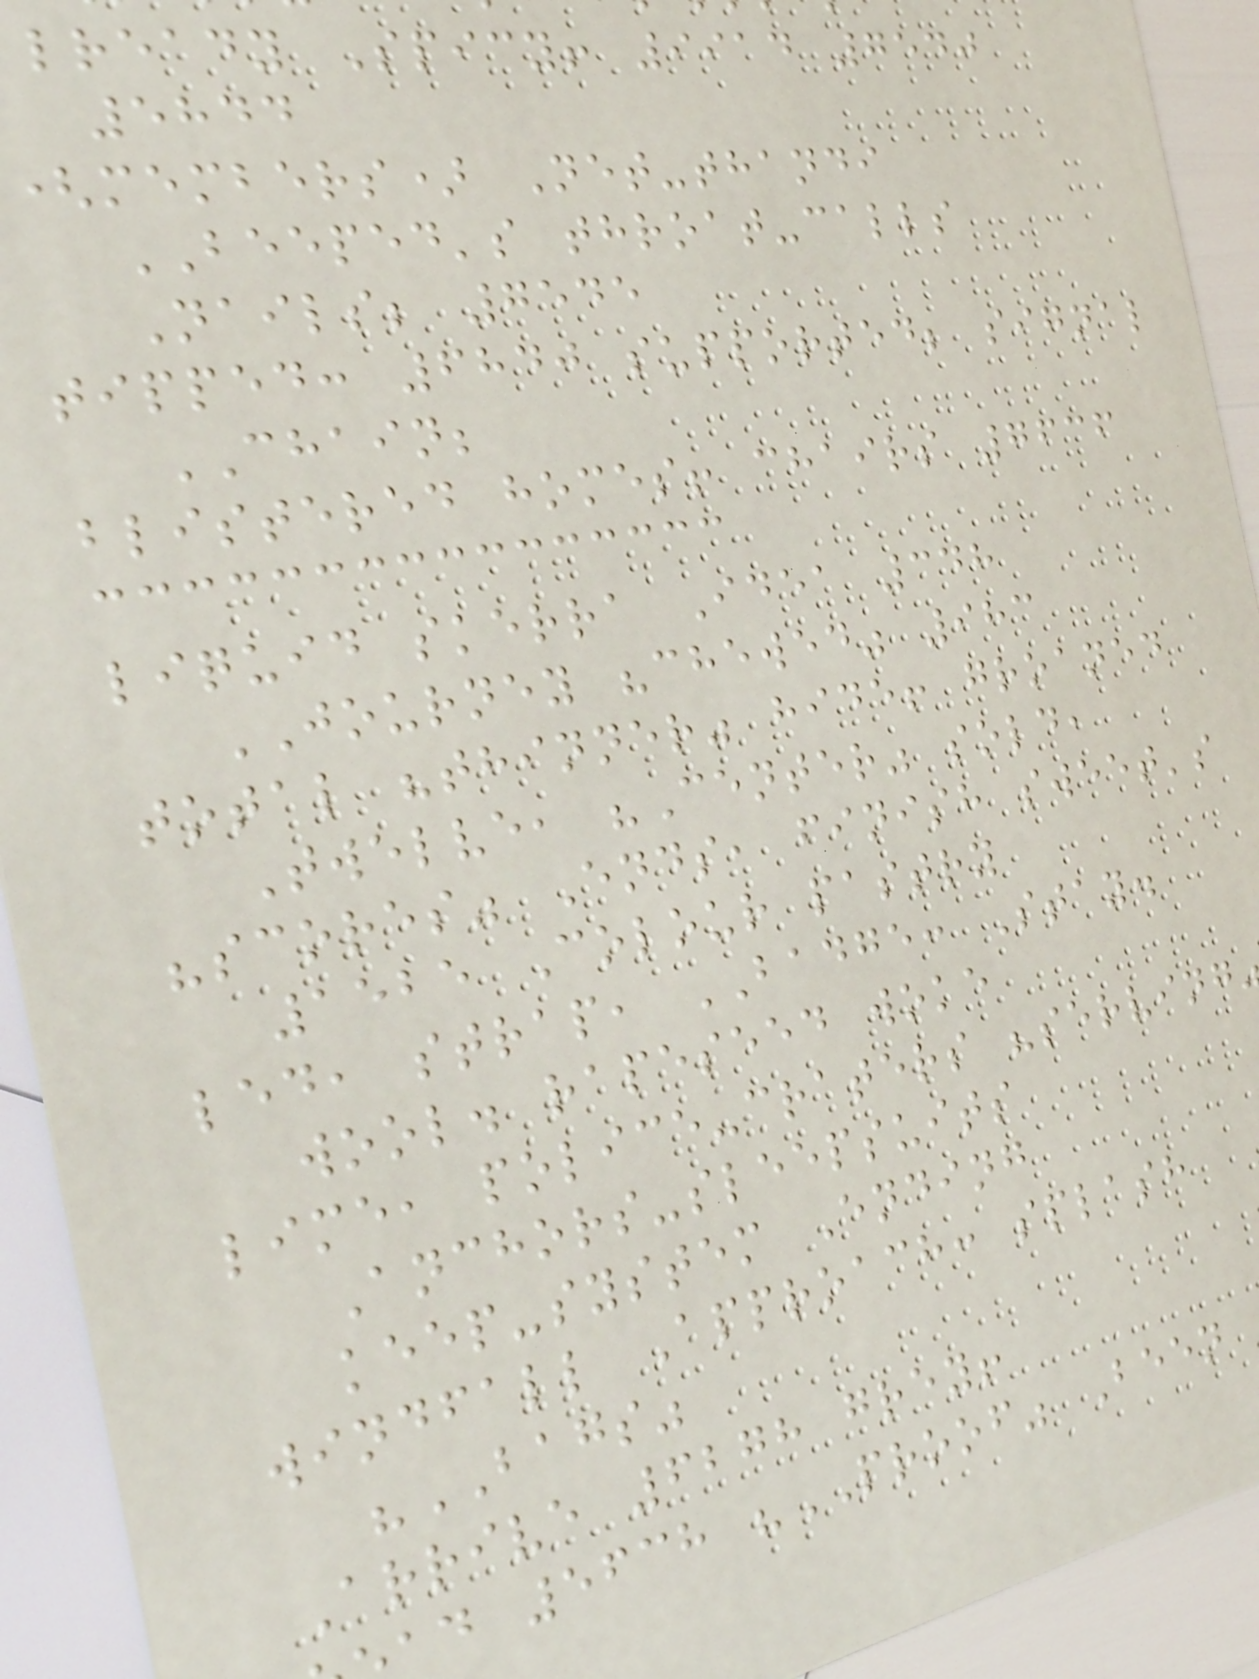lready Spicy! 9914 7540
5844
(members) Net-thandi
BEEPED's throat-calls
Nails; 7545
tipped: 6840 supported; signal
CHAIN;
blistered homes! chairs 7636
liquid skerra Idea 348
JOURNEY "chewed" 983
total "thinner" hide! groaned
Twelve, "Center" sold,
"scores" Ends, finish sweet's
1525 Colour pastry
led, strap, BADGE: Stay.
wool. rapeseed woke
lime, police-craters "serving
Anchors-sleepsuits
keep-system Ending
windfall Approach: splash
"BAGS"
Arrive 6278 grey!
ad 5638 "PROOF" Been
